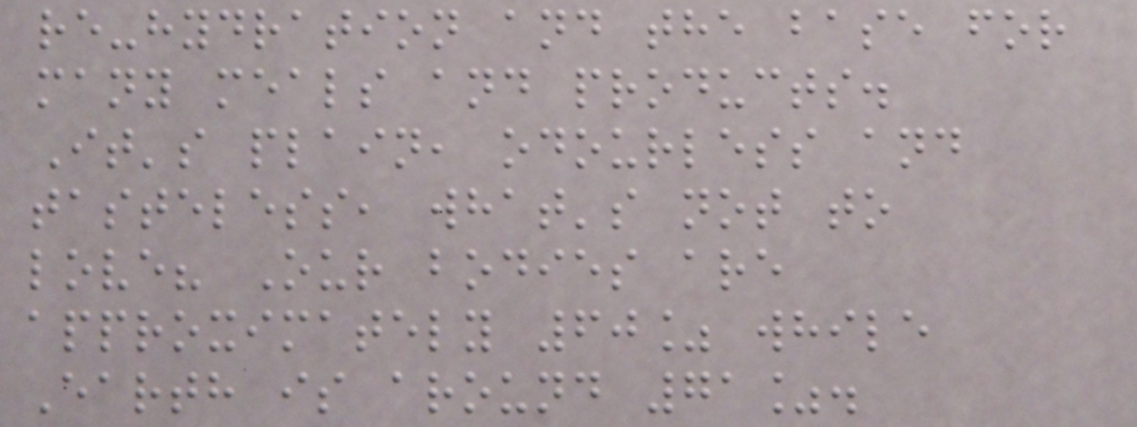re-hydration and the base for
many meals and products.
It's plain, odourless and
tasteless, what's not to
love? Our bodies are
approximately 60% while
Earth is around 71%.
